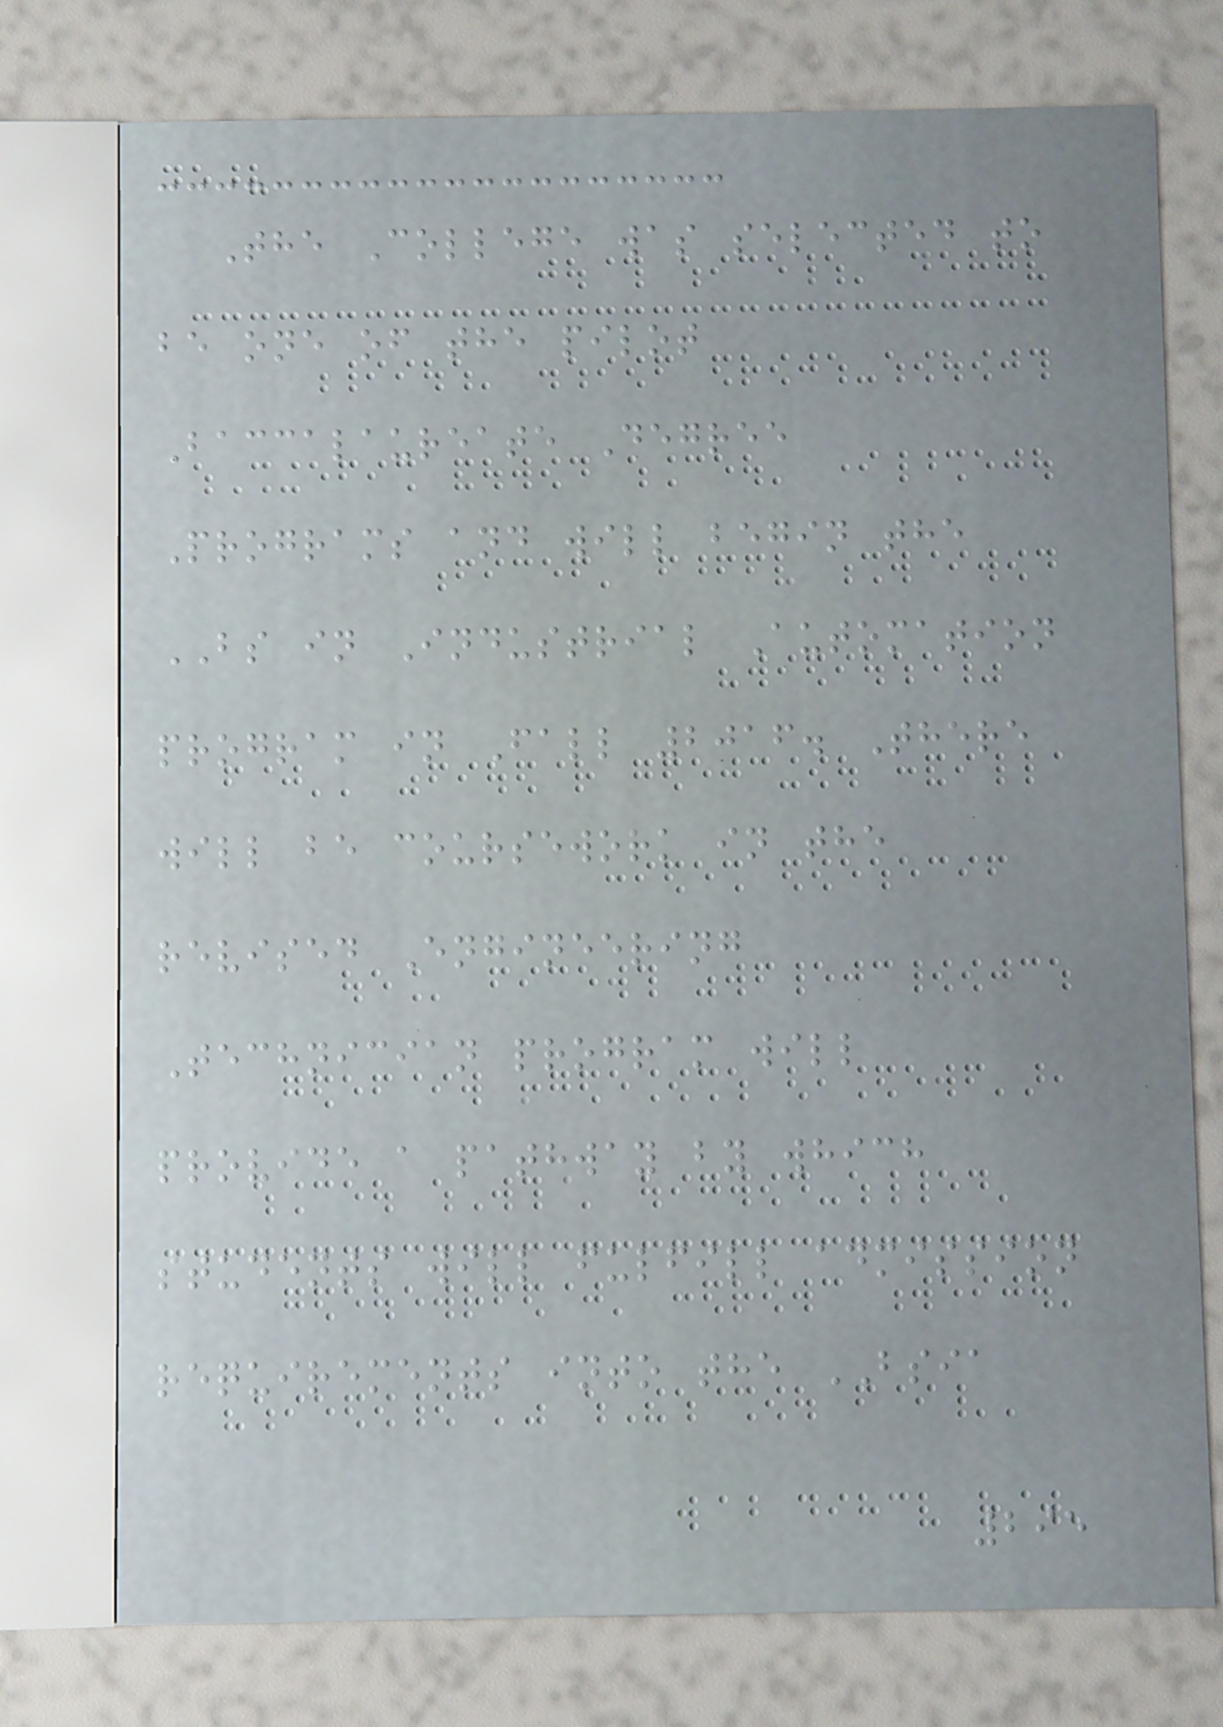The College was selected to
be one of the pilot
Baccalaureate Degree
Programs and will begin the
BS in Industrial Automation
program in Fall 2016. There
will be coursework in the
revised Engineering
Technician program will
provide a pathway by which
students will fulfill admission
requirements into the BSIA
295
